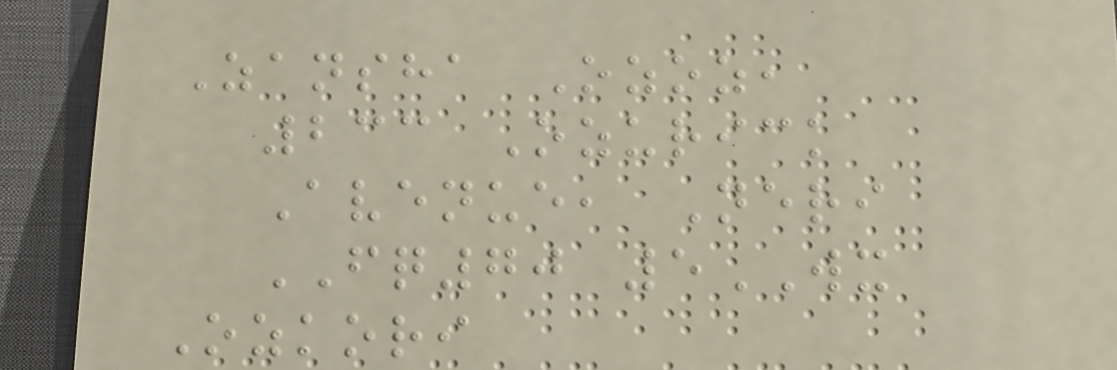Zansha Ozoz,
233 Ozurick
Avenue, Neri
FQ70 5WX
Ozkori
